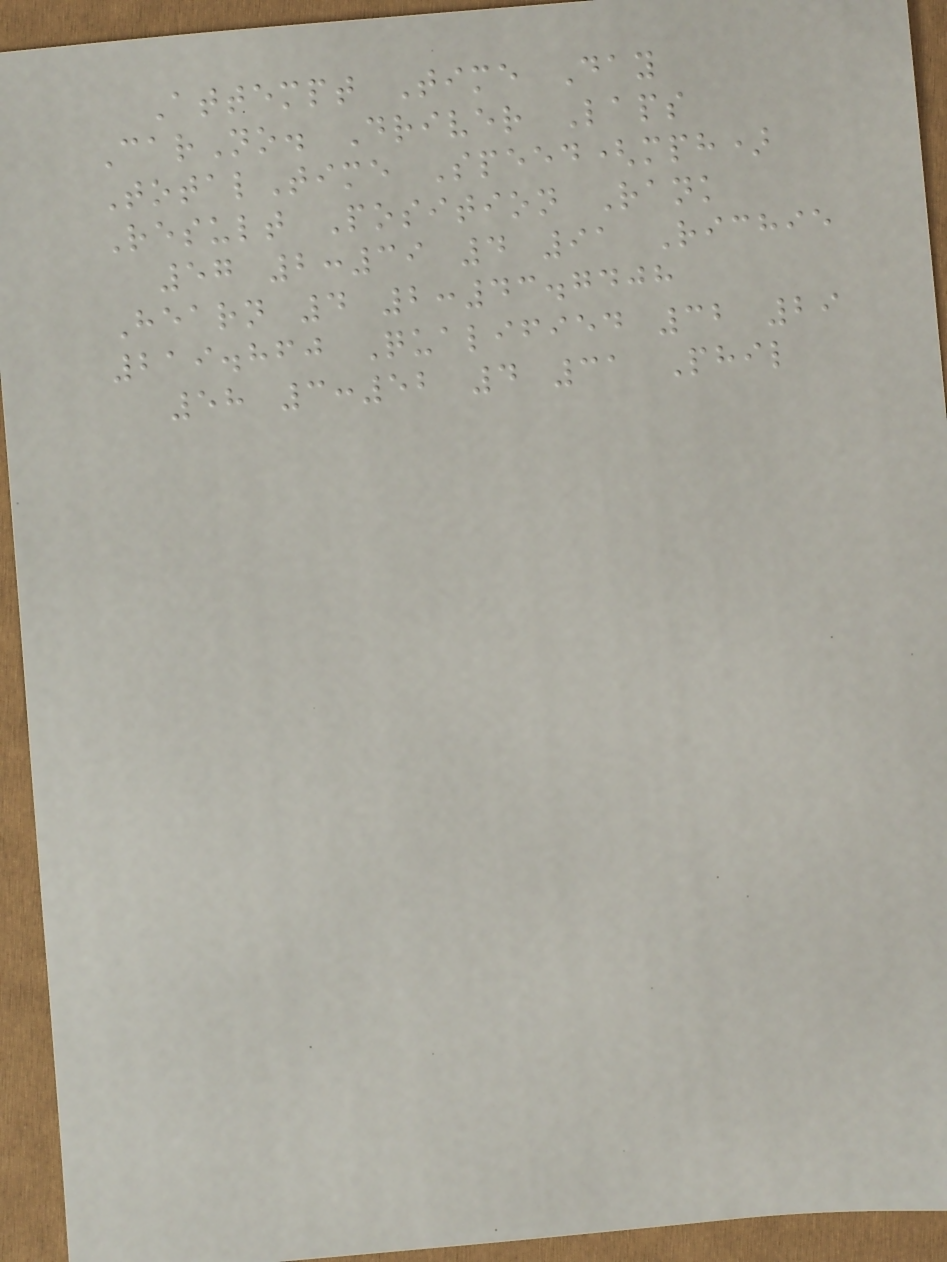Attempt Time Day
CarNo. Driver Laps
TotalTime Speed(mph)
Result Position Rank
57 2:39 4 91 Richie
Hearn 4 2:43.7408
219.860 Qualified 32 29
58 3:52 4 31 Phil
